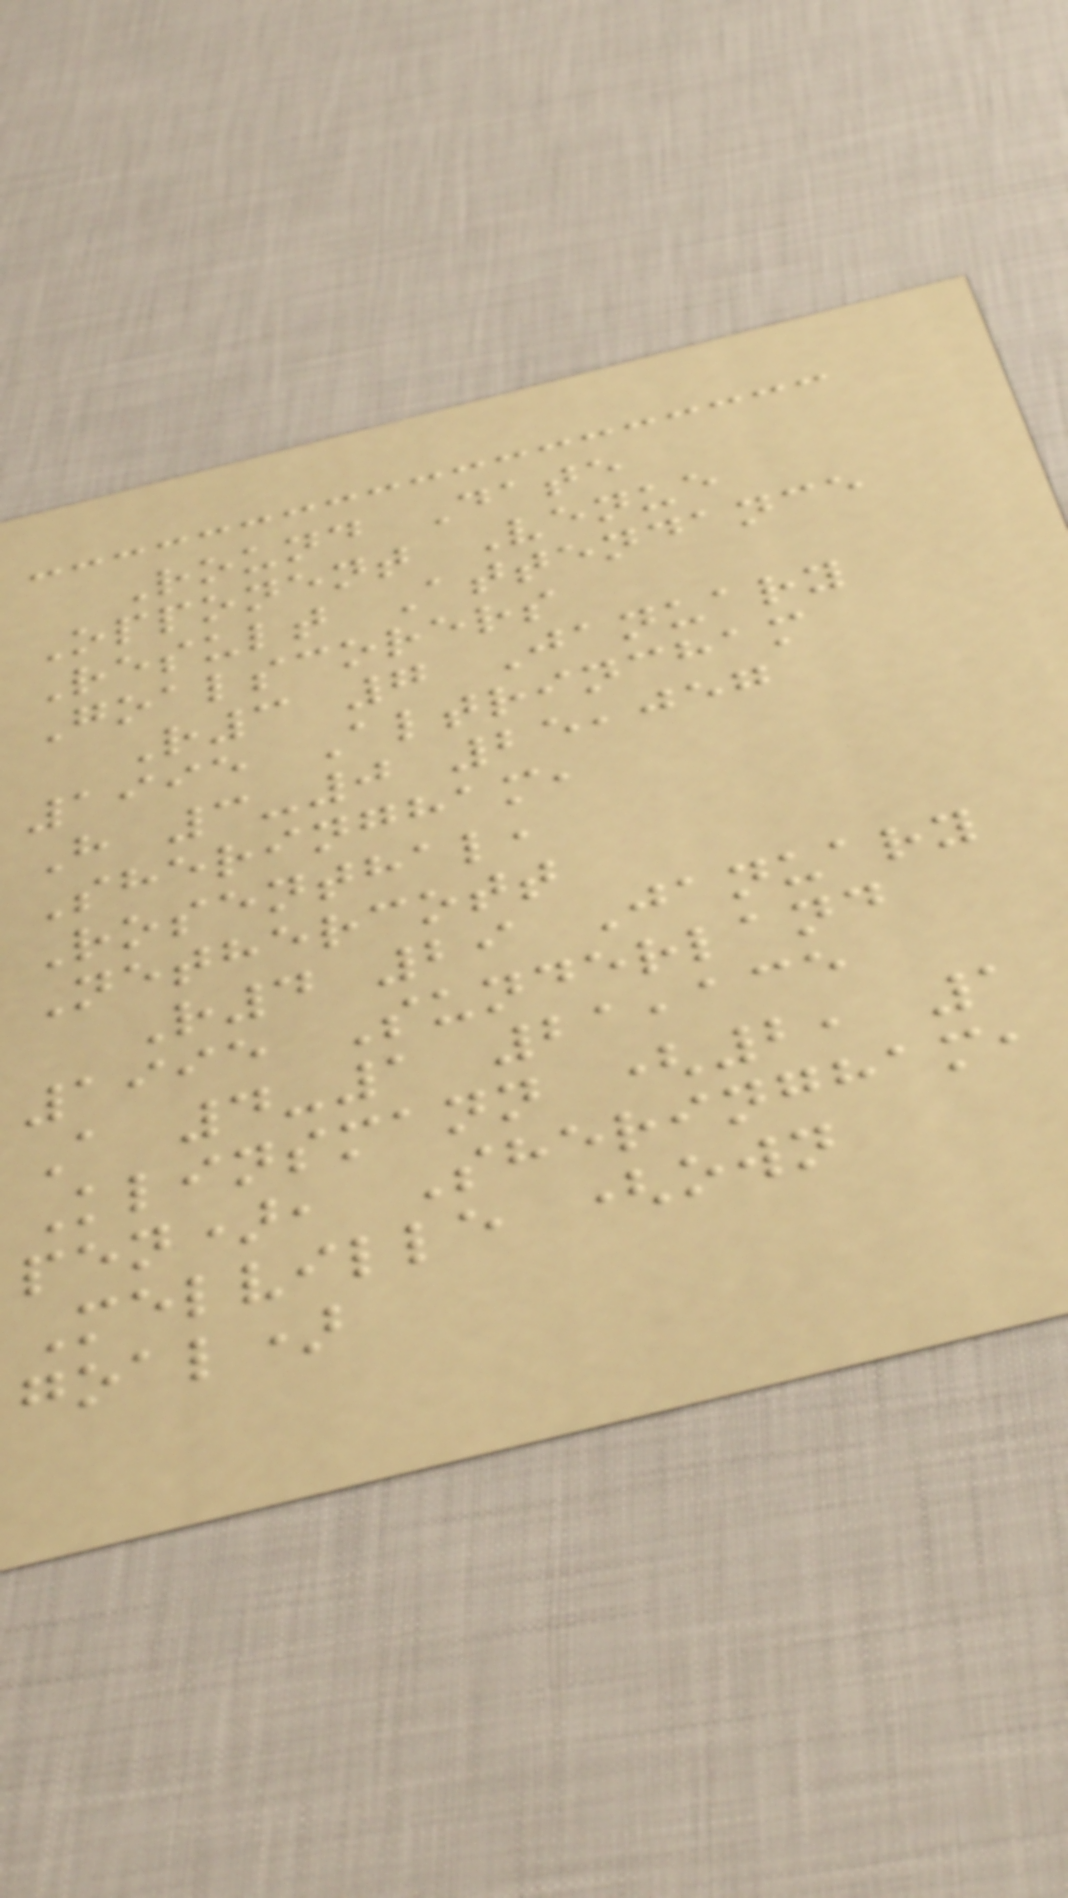Round Date
Opponent Venue
Result Attendance
Goalscorers
R3 7 January
1995 Altrincham
H 3-0 25,057
Sheringham,
Rosenthal,
Nethercott
R4 29 January
1995 Sunderland
A 4-1 21,135
Klinsmann (2, 1
pen), Sheringham,
Melville (own
goal)
